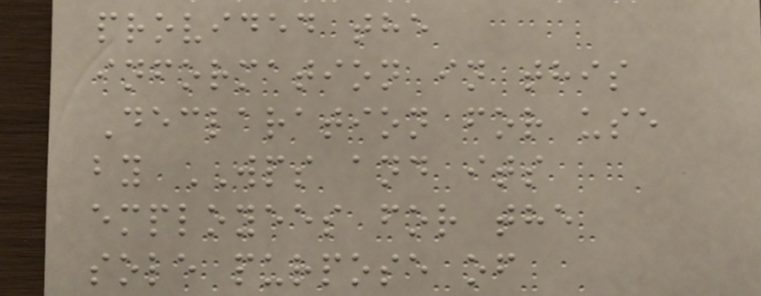provided the
information in this
Declaration for use
by WPS and its
employees for the
sole purpose of
